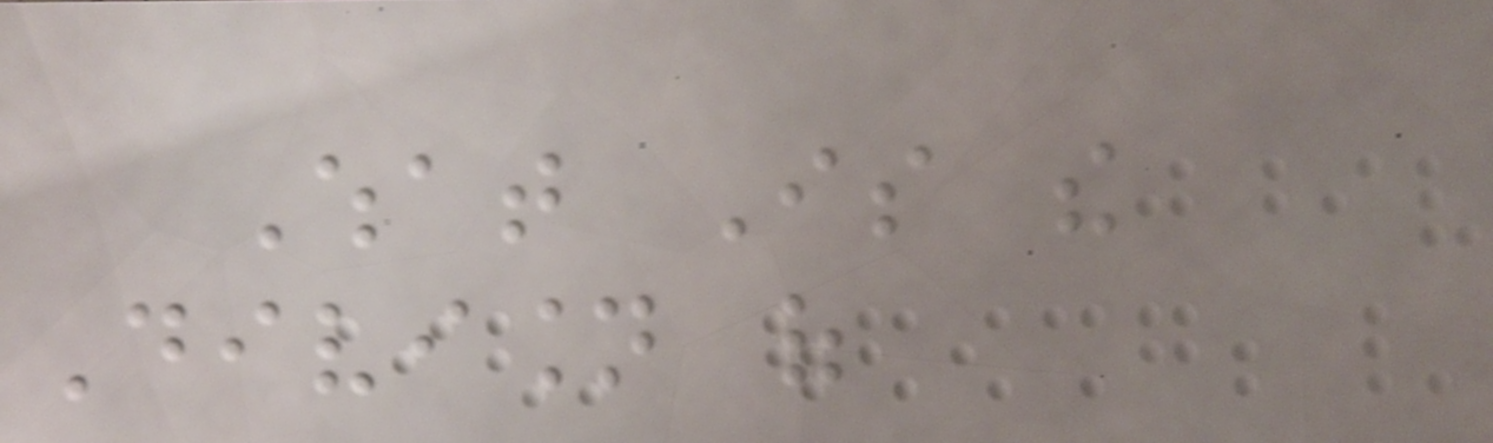What Is the
Division of
